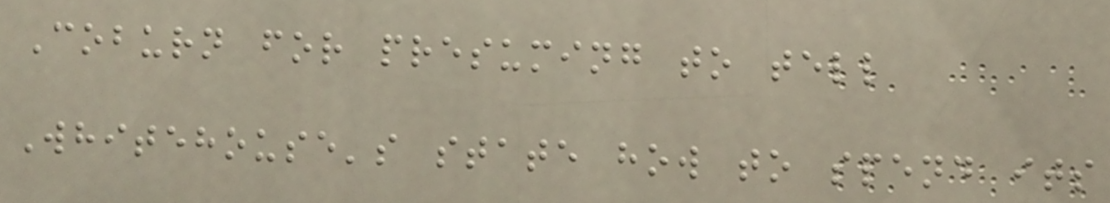Coburn for presuming to tell
Whitehouse's state how to spend its
